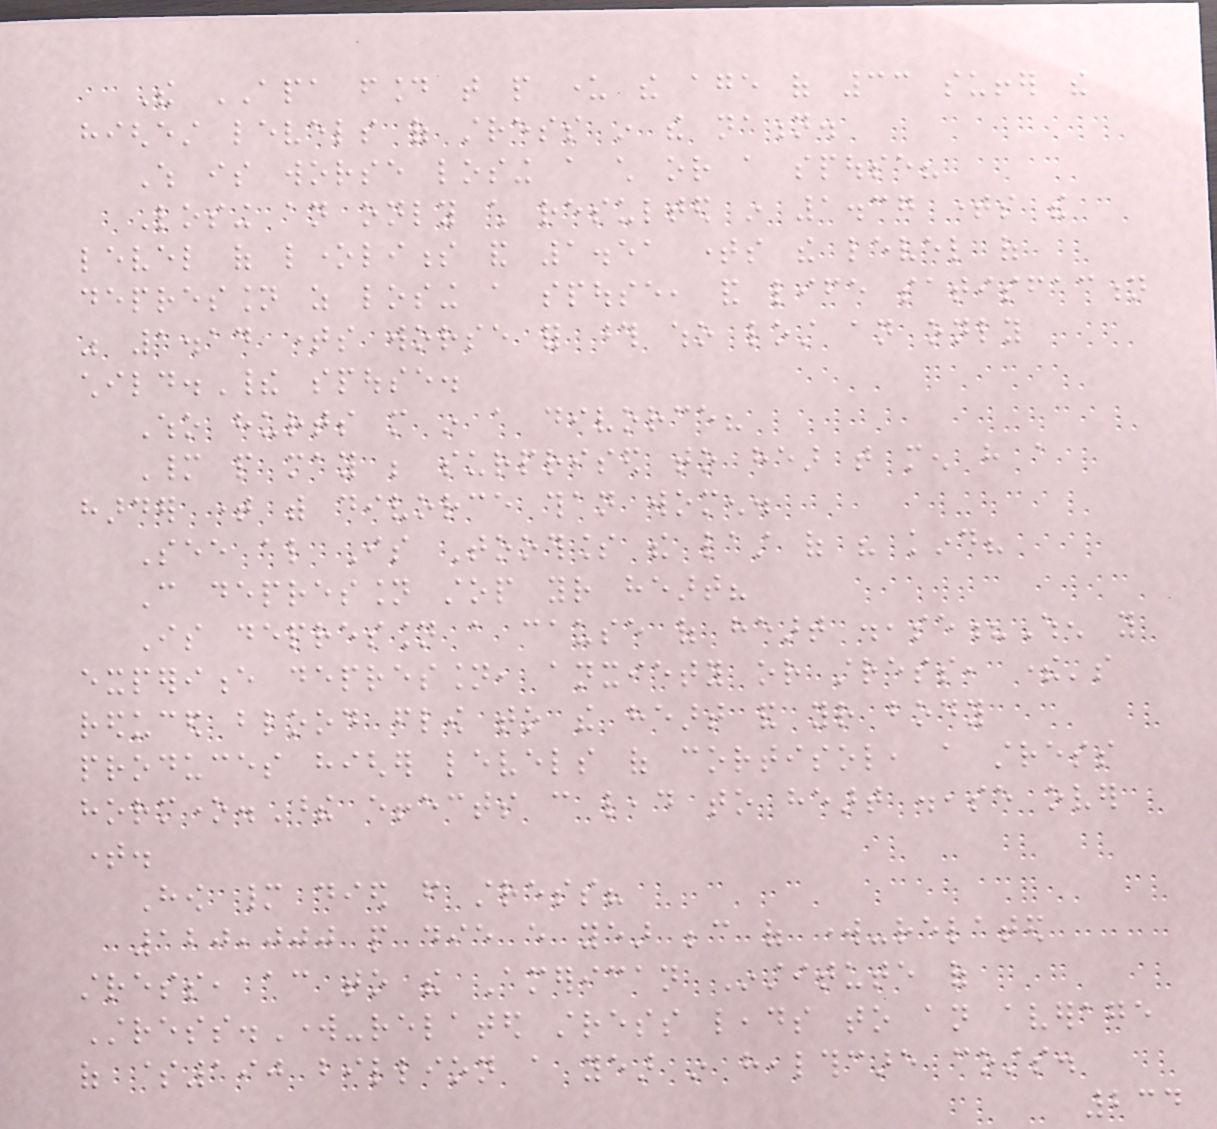The APA found that people under the age of 33 suffer the
highest levels of stress in the nation.
Which is worse losing a child or a spouse?
Losing an only child resulted in 1.37 times the
level of loneliness and 1.51 times the level of
depression as losing a spouse, and life satisfaction
was 1.14 times worse for those who lost an only
child.Their spouse.
Who hurts more in a divorce?
Many people may be surprised to hear that men have a
harder time with divorce than women.
See also Is Toothless the last of his kind?
Can depression stop your heart?
Is depression a cause of heart disease?When you
experience depression, anxiety or stress, there's
reduced blood flow to the heart and your body
produces higher levels of cortisol, a stress
hormone.These effects can lead to heart disease over
time.
How many died from stress?
120,000 people die every year because of work-related
stress, according to the American Institute of
Stress.Work-related stress leads to an average
of $190 billion a year in healthcare costs.
234
